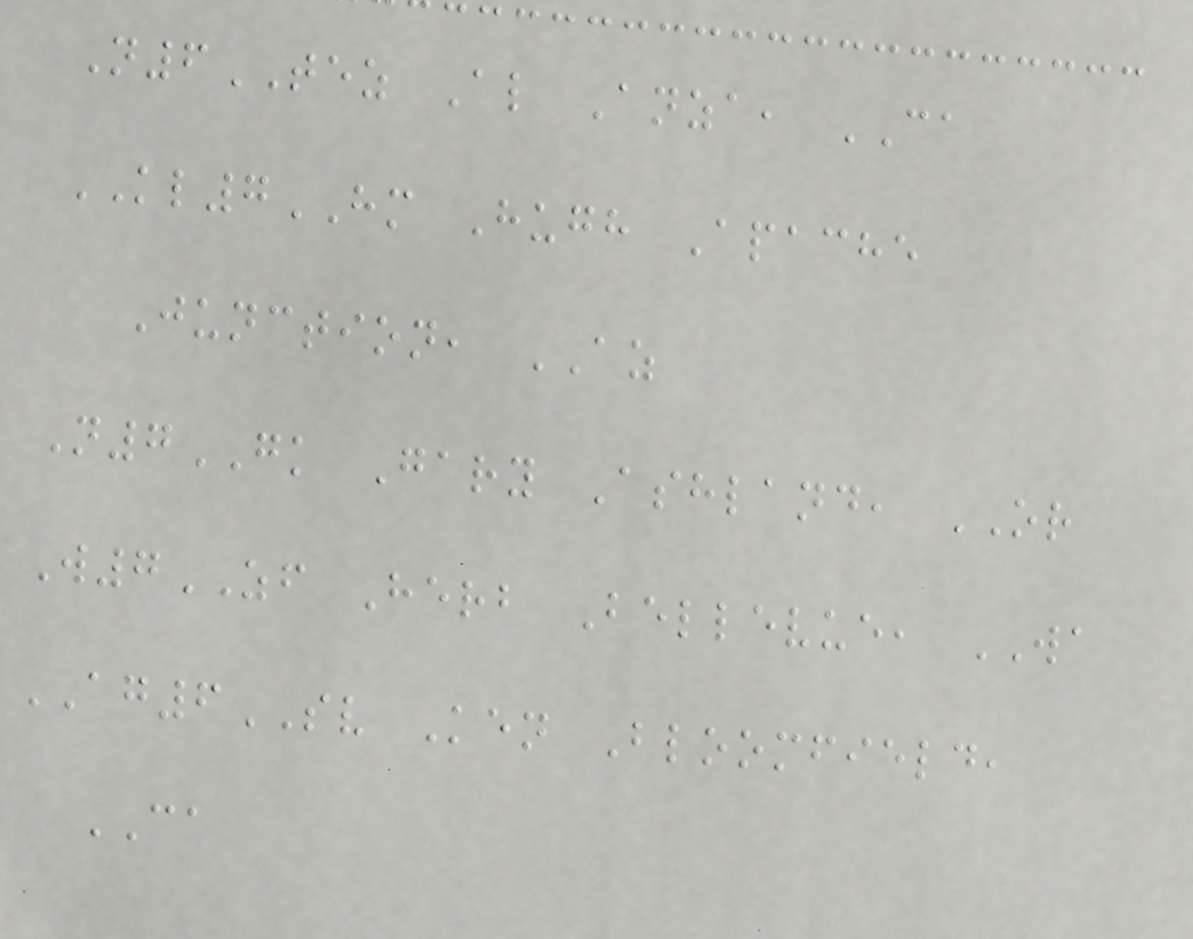N6TEZ Al Anza, CA
KL7HM Hugh Apache
Junction, AZ
N7GK Gary Ashland, OR
W7ZF Herb Bellevue, WA
AG6SV Ken Bloomfield,
CA
